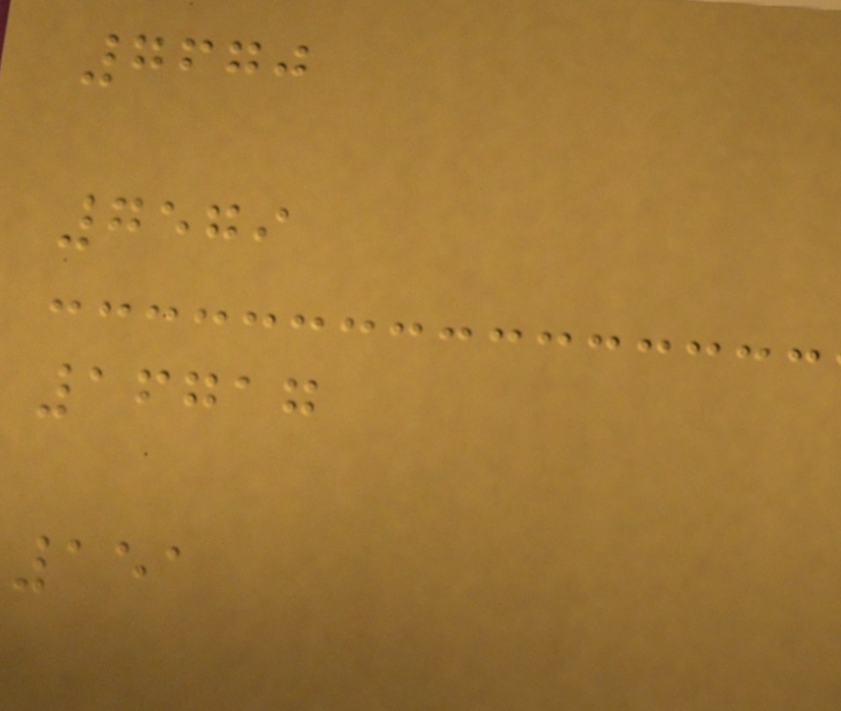7670
7579
16717
151
